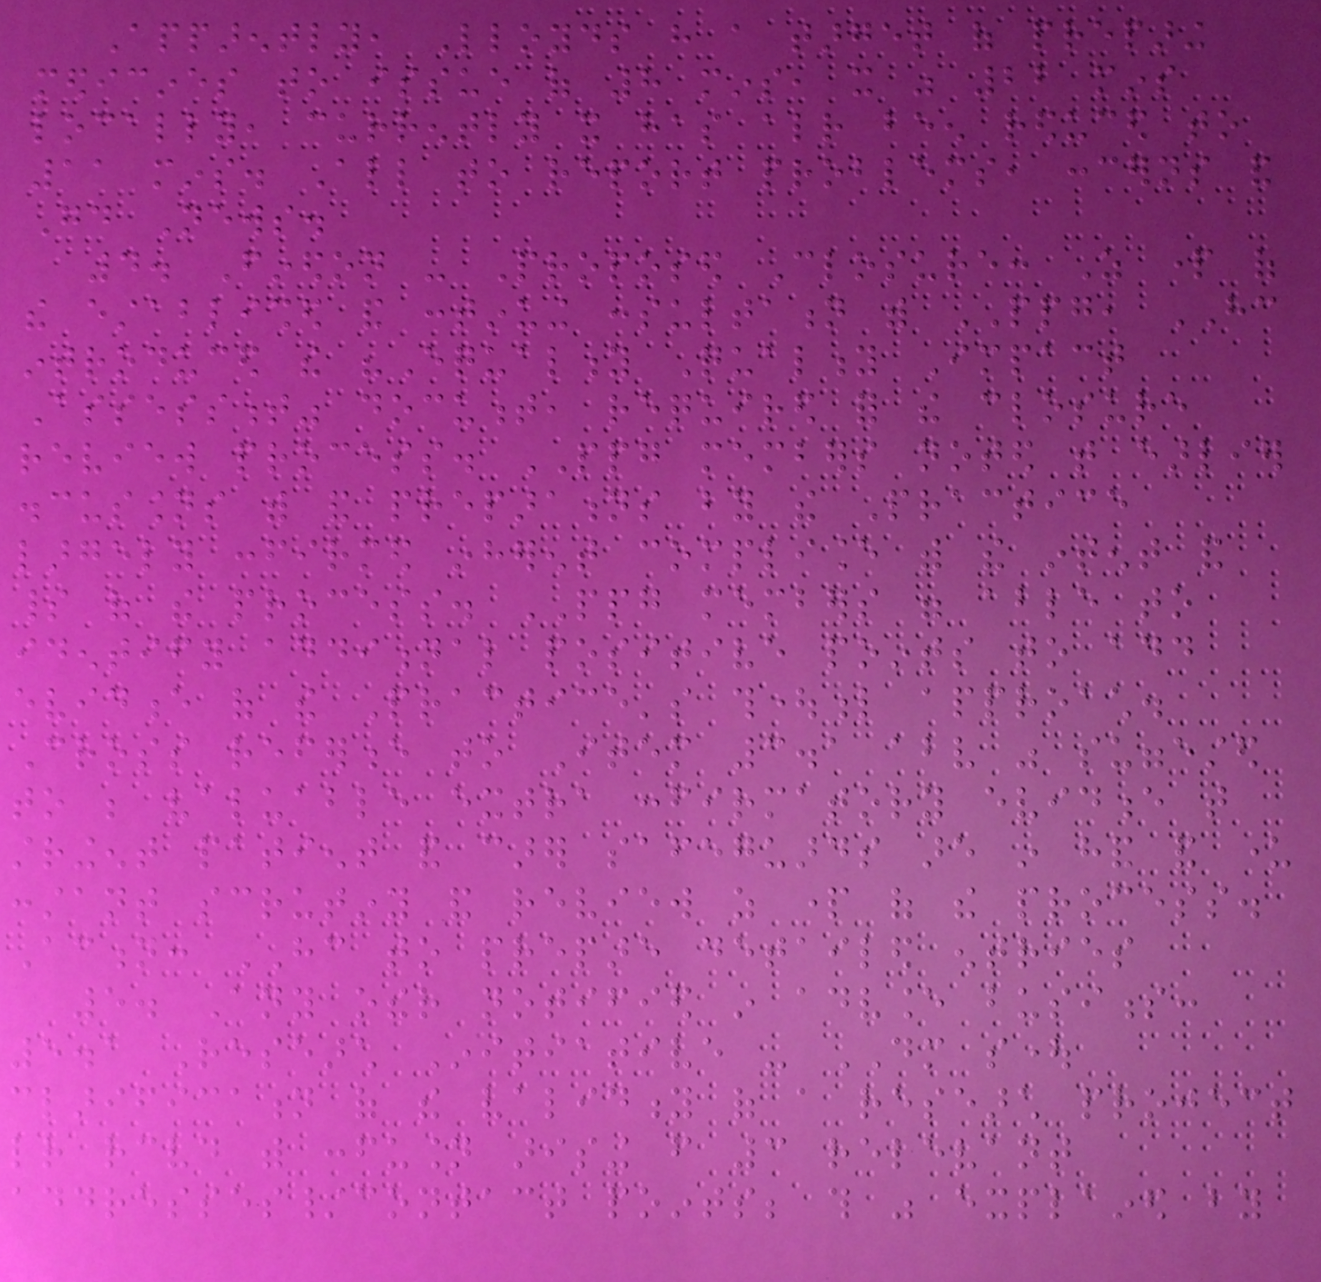Apparently, Lloyds have a target of preparing
medicines to issue of 8 mins, it was 22 mins
locally, currently it has already been reduced to
11 mins. All to report problems, concerns and
Good News.
4. Finedon - Proposed Closure: As part of
the established and continuing consultation with PPG, HC
introduced the "Equality Quality Impact
Assessment" document, required for the closure
review process. PPG members noted that earlier
discussions with and preparations by the Practice
largely confirmed inherent compliance with the intent and
spirit of the process. PPG members were able to
identify additional positive points to add
evidence of the Practice's thoughtful approach.
Cross reference to Item 3.1 above was suggested
to be valuable extra confirmatory evidence that
stringent patient and carer safeguards are in hand and under
constant scrutiny and review as part of the process.
Action: HC to prepare detailed entries
5. Any other notified in advance business:
5.1 Research Initiative - DM sought
clarification of the validity of a research project
letter received with confusion arising from 3 relevant
addresses/contact points; this was explained by
